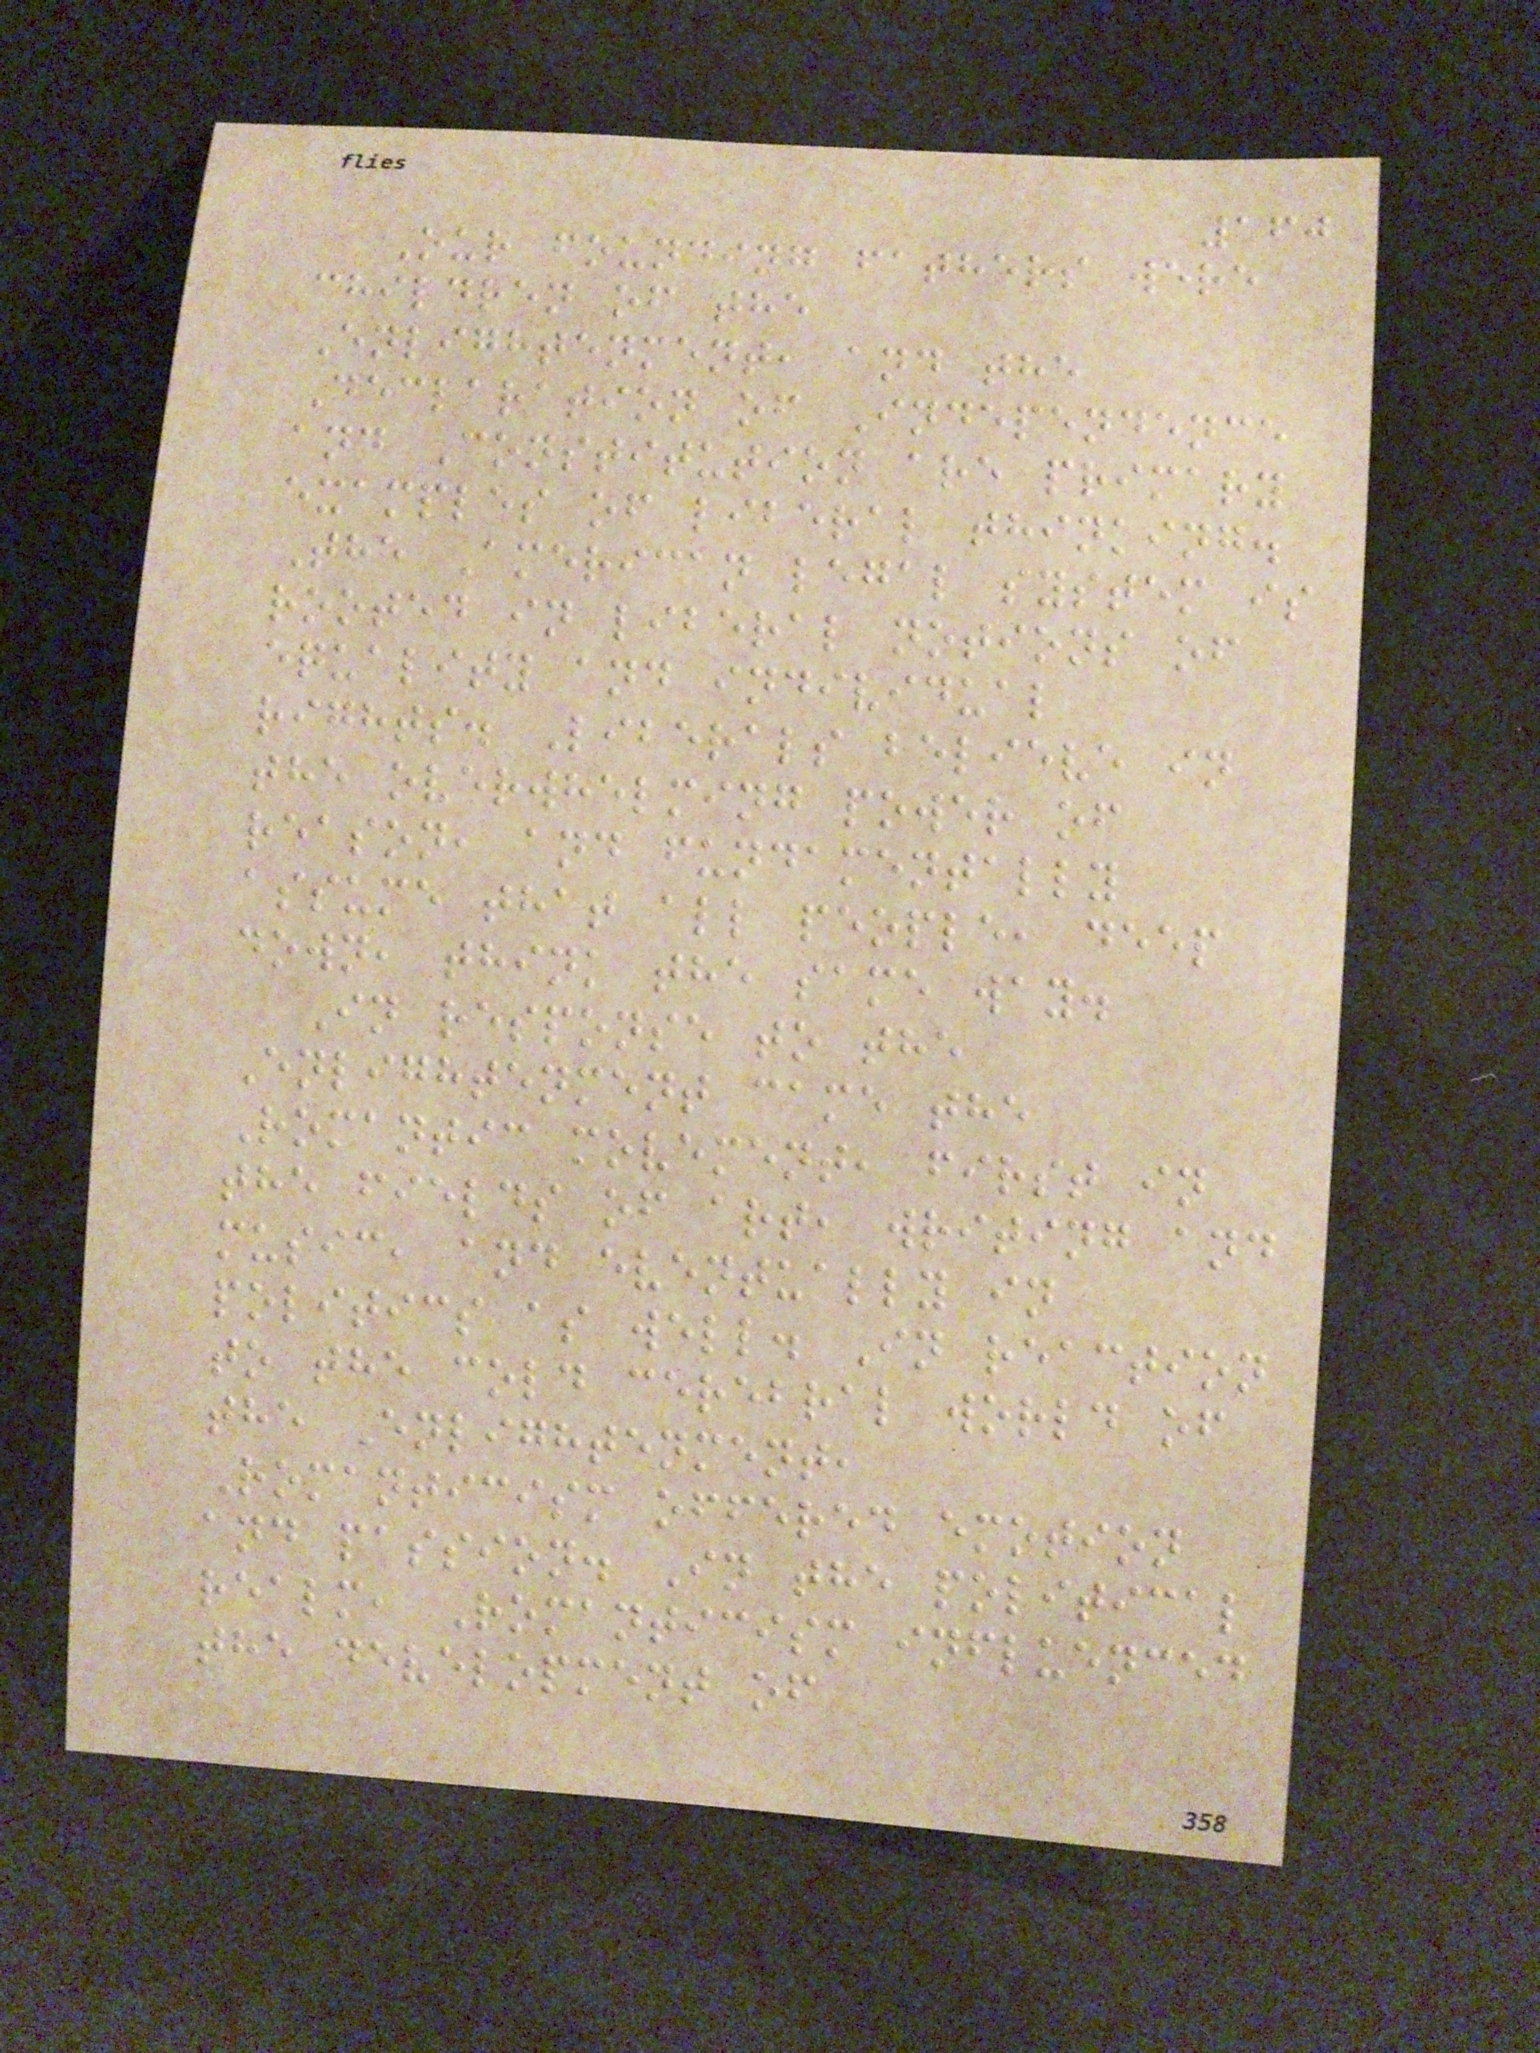160
Our founding fathers were
children of the
Enlightenment, and the
Declaration of Independence
and Constitution are primary
examples of liberal thinking.
The American legal system is
rooted in liberal notions of
equality and individual
rights. Liberals believe in
the overwhelming power of
reason, and fundamentally
assume that all people, deep
down, think the same way.
In response to the
Enlightenment came the
Romantic movement, first in
the fields of art, writing and
music, and eventually in
politics as well. In reaction
to the cold cerebral world of
the Enlightenment,
Romanticism offered emotion
and passion. In the political
realm, Romanticism influenced
the development of
